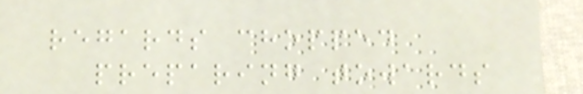regards chopped
preparing towards
